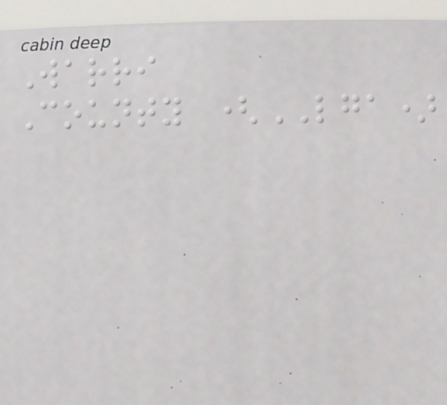Warri
County (LGA)
